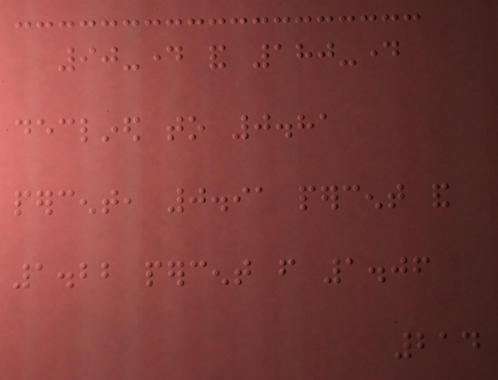90-day and 180-day
declined to 0.81
percent, 0.91 percent and
1.22 percent from 1.06
214
